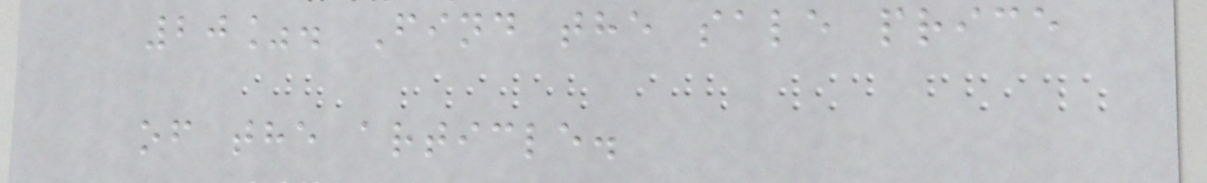20%. Find the sale price
of the article.
